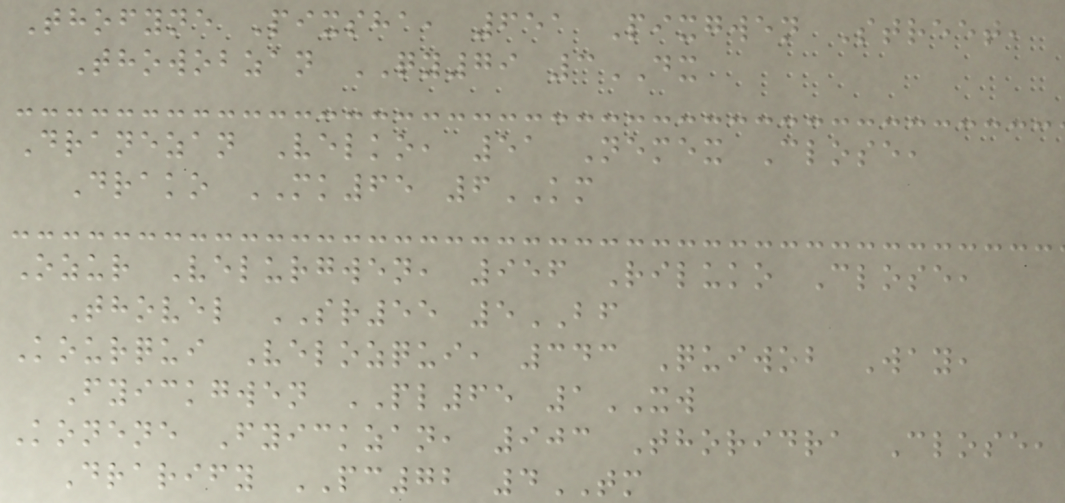Thofyne Pixsha, 651 Pixgwen Street,
Thowobzan QY79 3DX
Dranezan Velko, 51 Nemex Close,
Drako MK65 6KM
Ozur Velurgwen, 956 Riluko Close,
Thovel SR55 5BF
Kourqui Velozqui, 343 Quiwob Way,
Fyickgwen PL65 1XW
Konene Fyickzan, 903 Thoridra Close,
Drarify PC72 4TM
